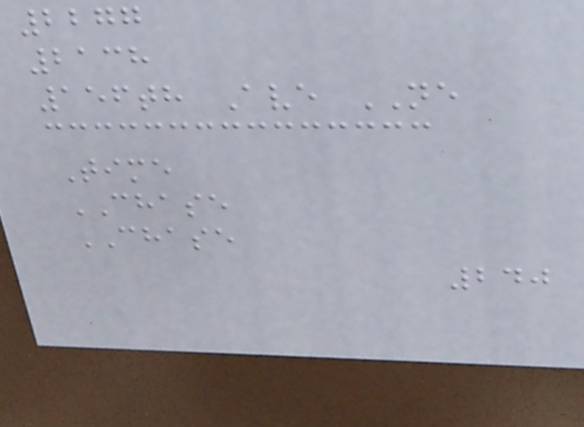2277
2138
156th Ave NE
Time
CHASE
CHASE
240
